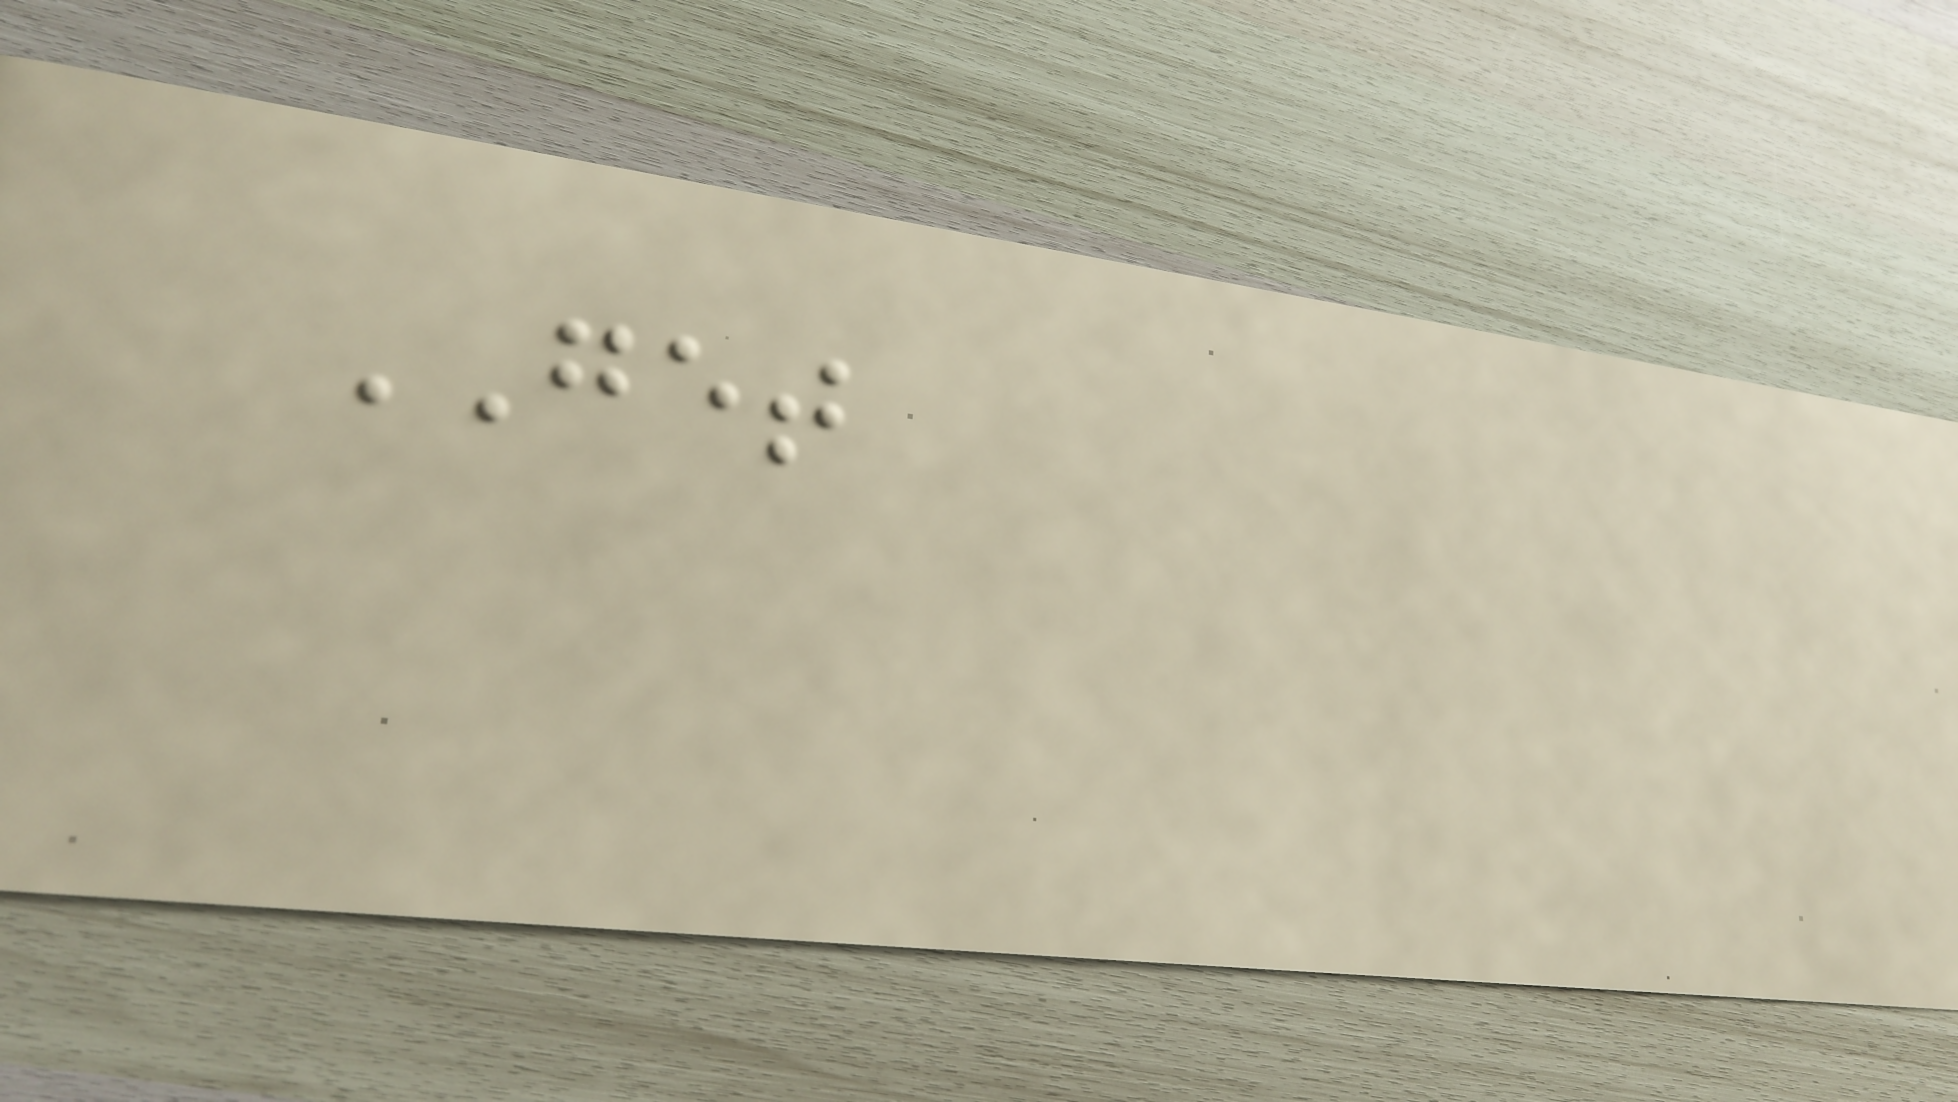GET
